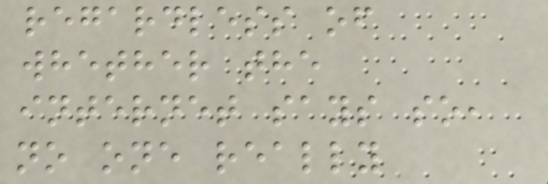regardless of
whether the
internet says so,
no one really
